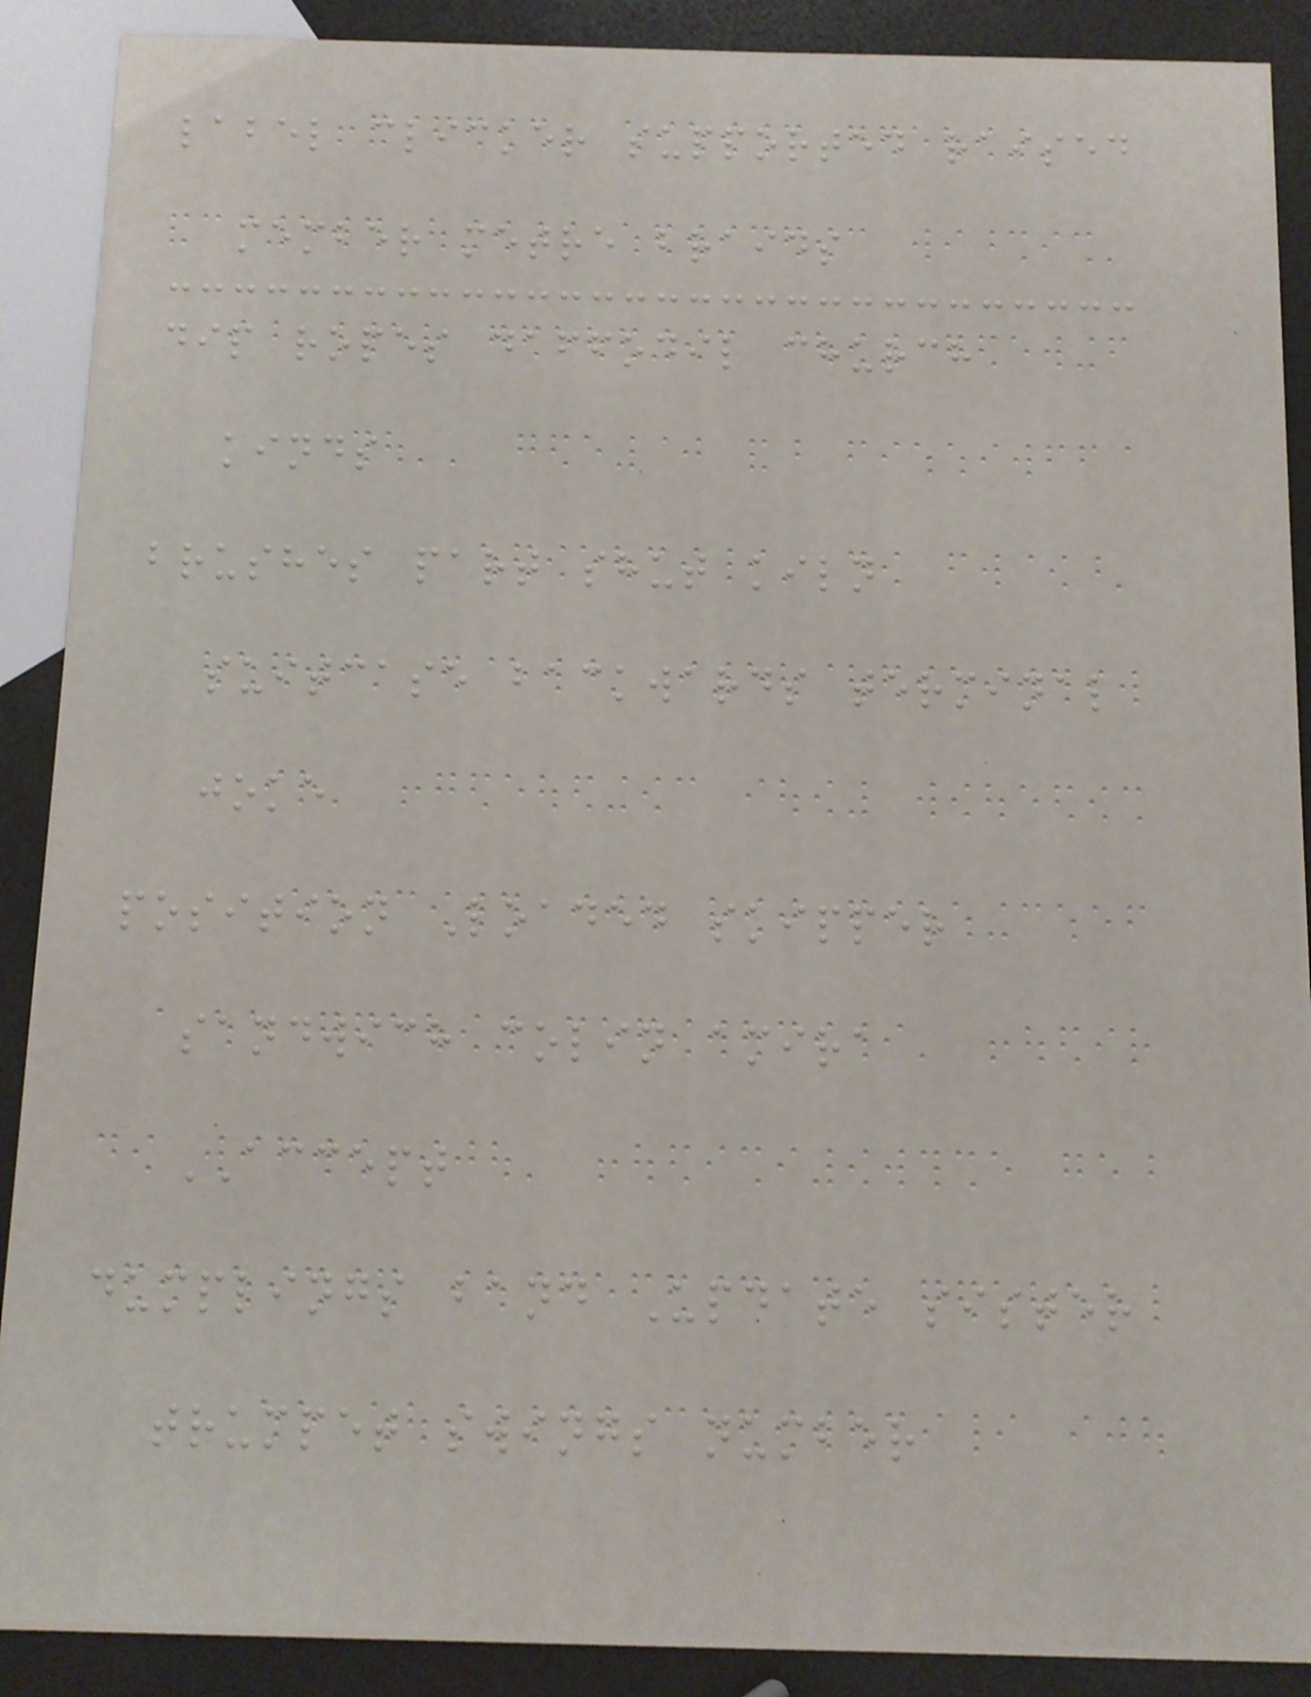label clicker supported raised
member metre braids
dip ropes daffodil church
kinds
brushes part shut kiln
suitcase backwards terminal
joke
position Loaded skipper
sandwich colin amira
ACCEPT
dumplings band Update sister
trumpet swings number
